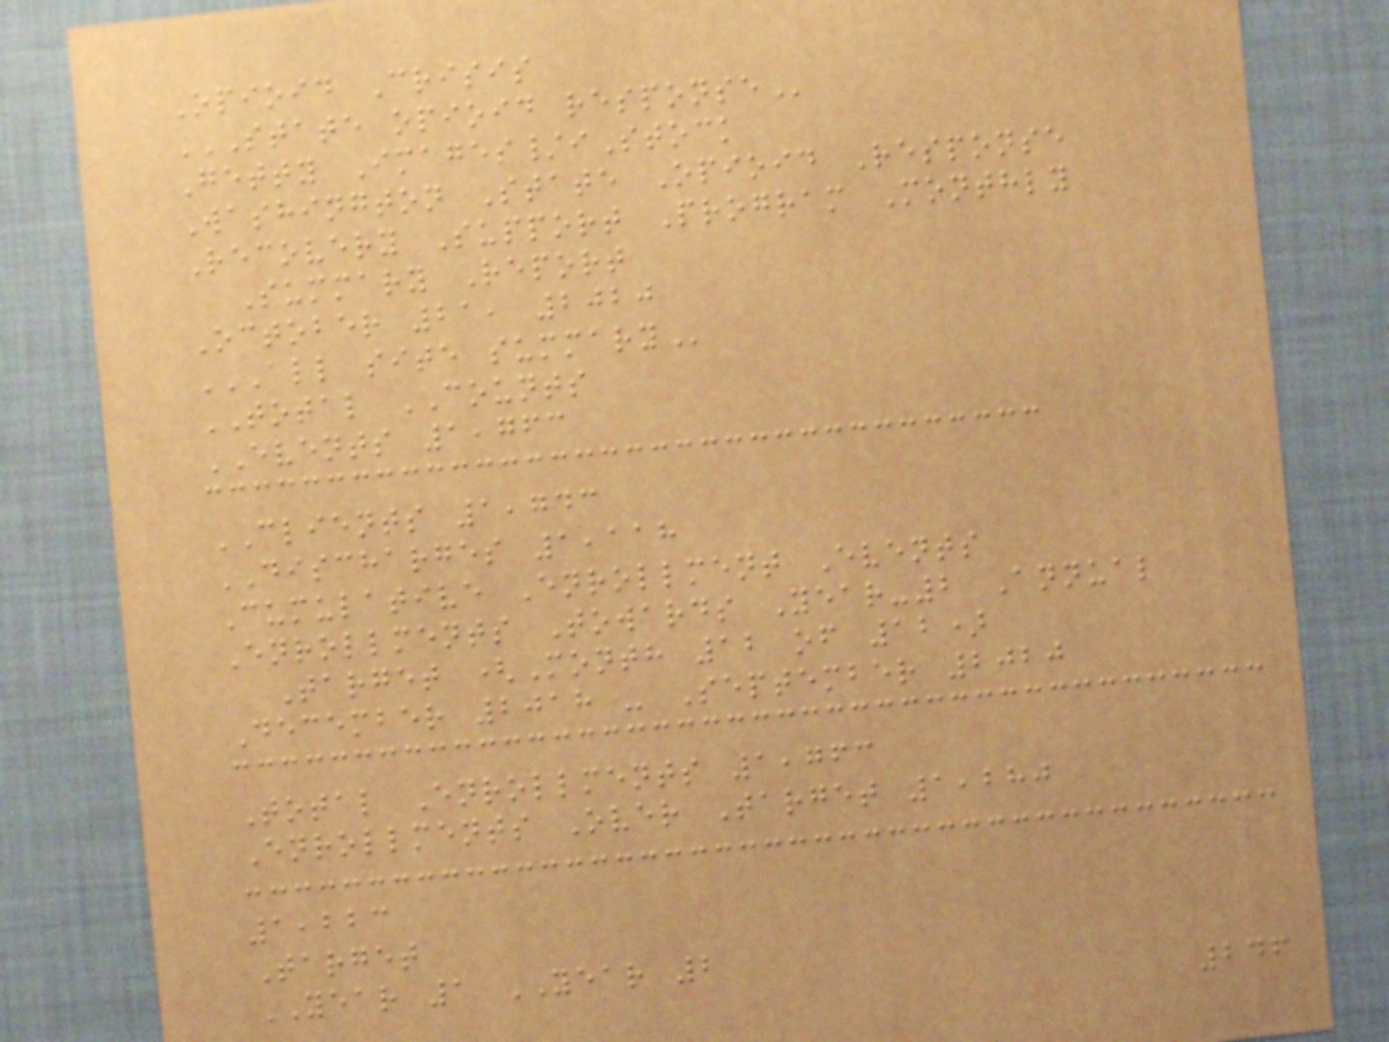Opioid Crisis
STATE OPIOID RESPONSE
Getty Images/iStock
Washington State Opioid Response
Recovery Support Program Monthly
Summary Report
October 21, 2020
ALL SITE SUMMARY
TOTAL COUNTS
EVENTS 1,763
CLIENTS 1,743
DISCHARGES 1,118
Cumulative Enrollment Events
Enrollments Towards Year-2 Annual
Target (Month 12 of 12)
December 2018 - September 2020
Total Enrollments 1,763
Enrollments Over Target 1,280
1,223
Target
YEAR 1 YEAR 2
246
